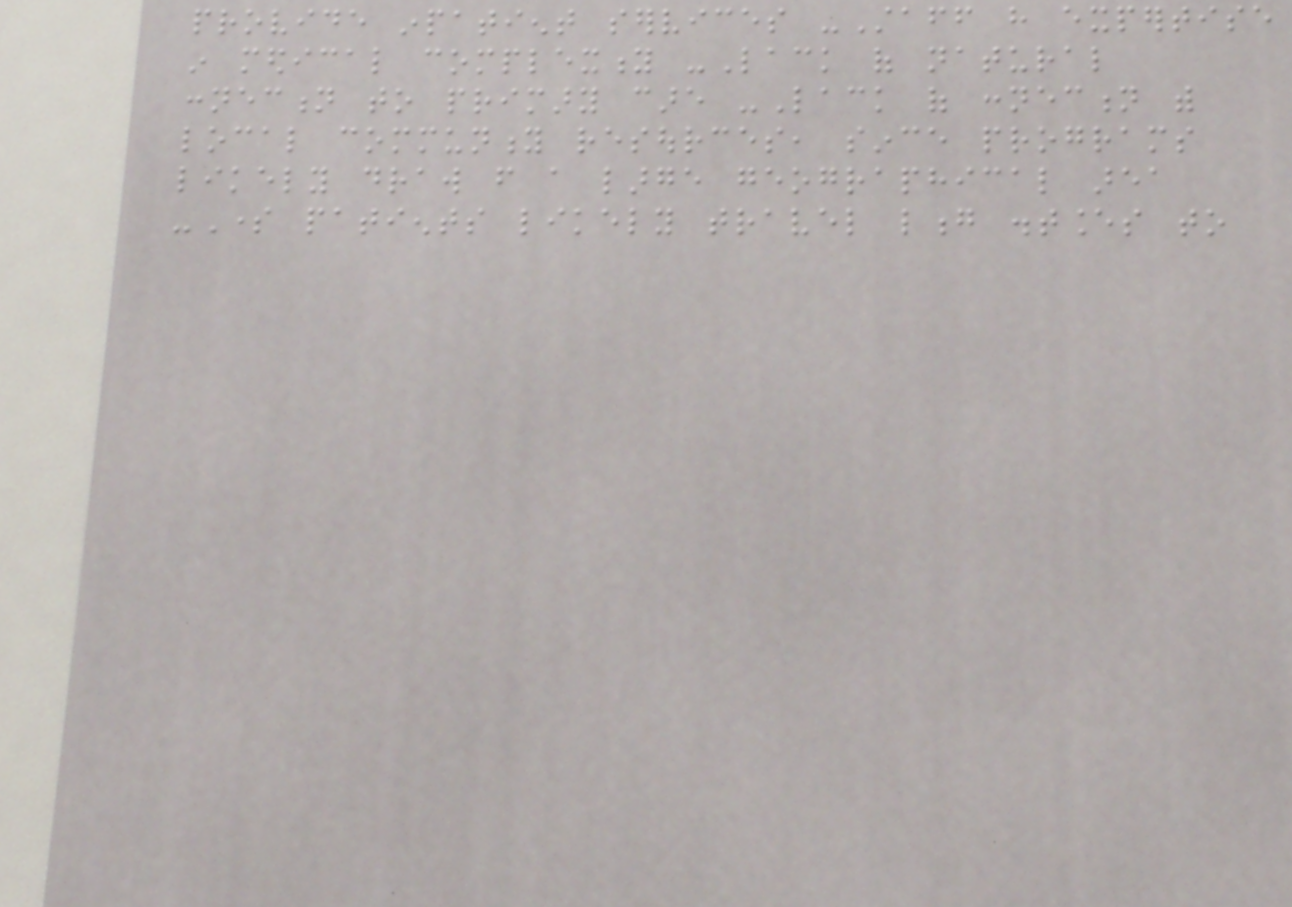provide inpatient services -Staff have expertise
in medical complexity -Lack of natural
connection to primary care -Lack of connection with
local community resources, since programs
likely draw from a large geographical area
-Some patients likely travel long distances to
